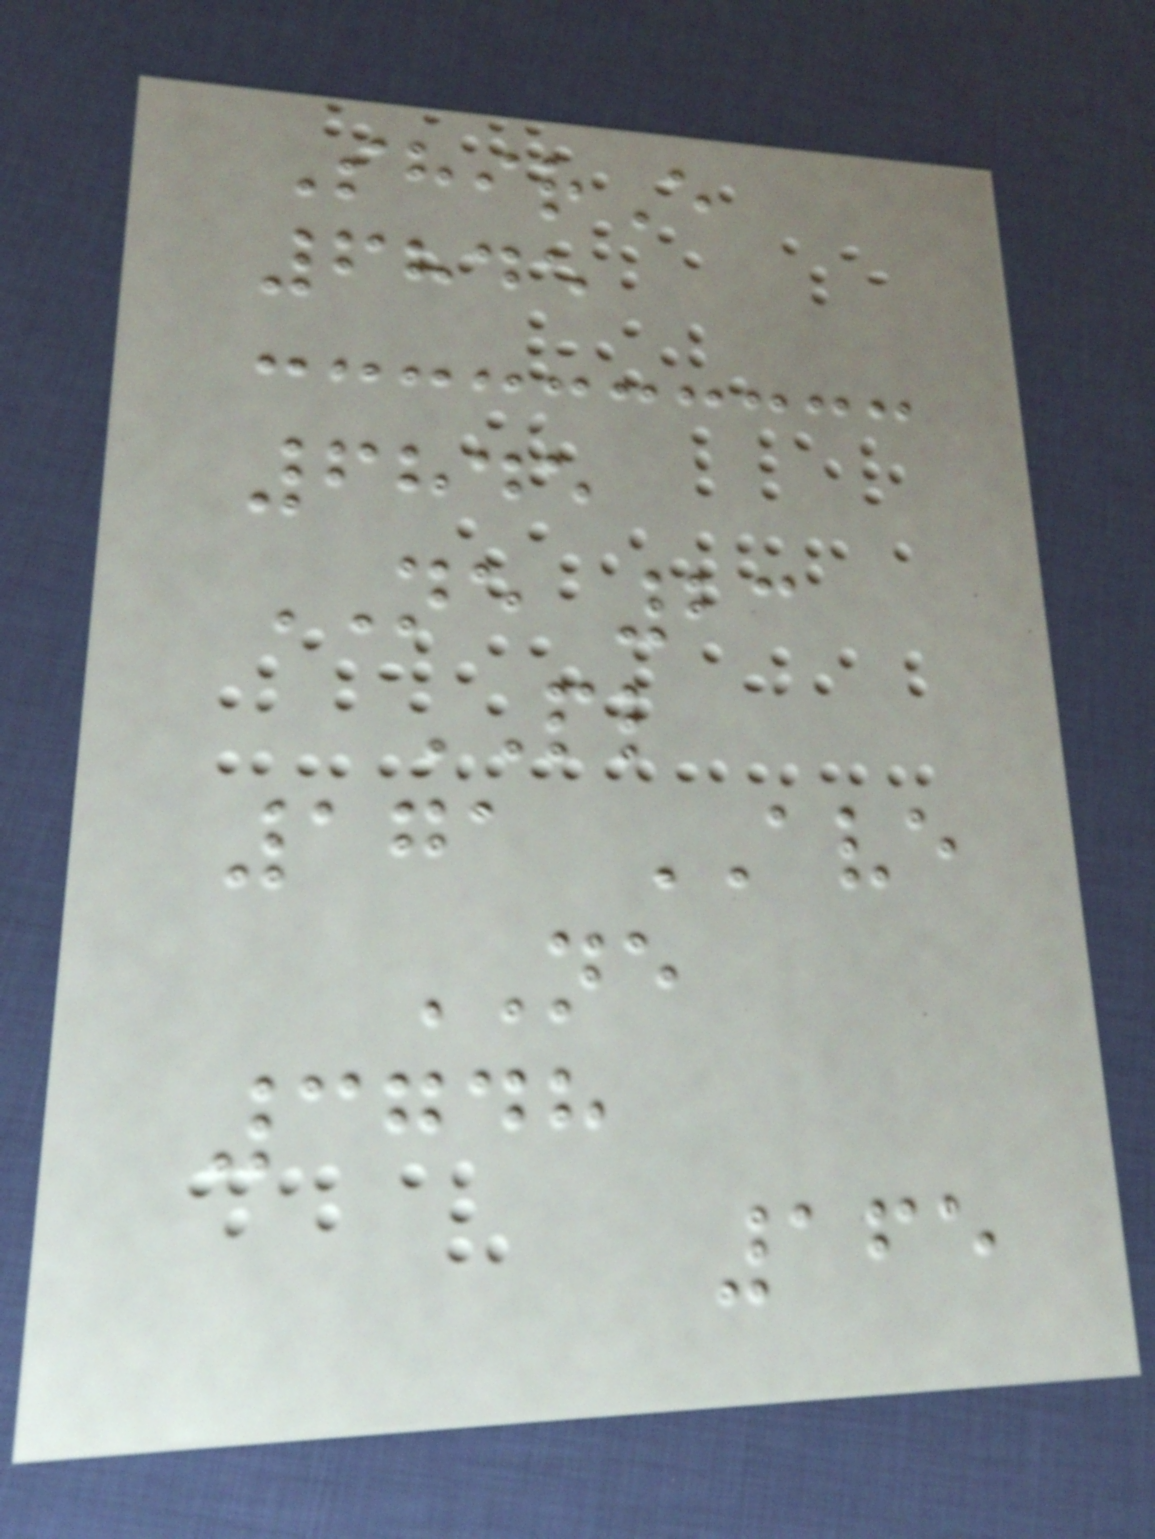ShirE
6845
6845
NE 23
PL
171 AVE
NE
3748
165
